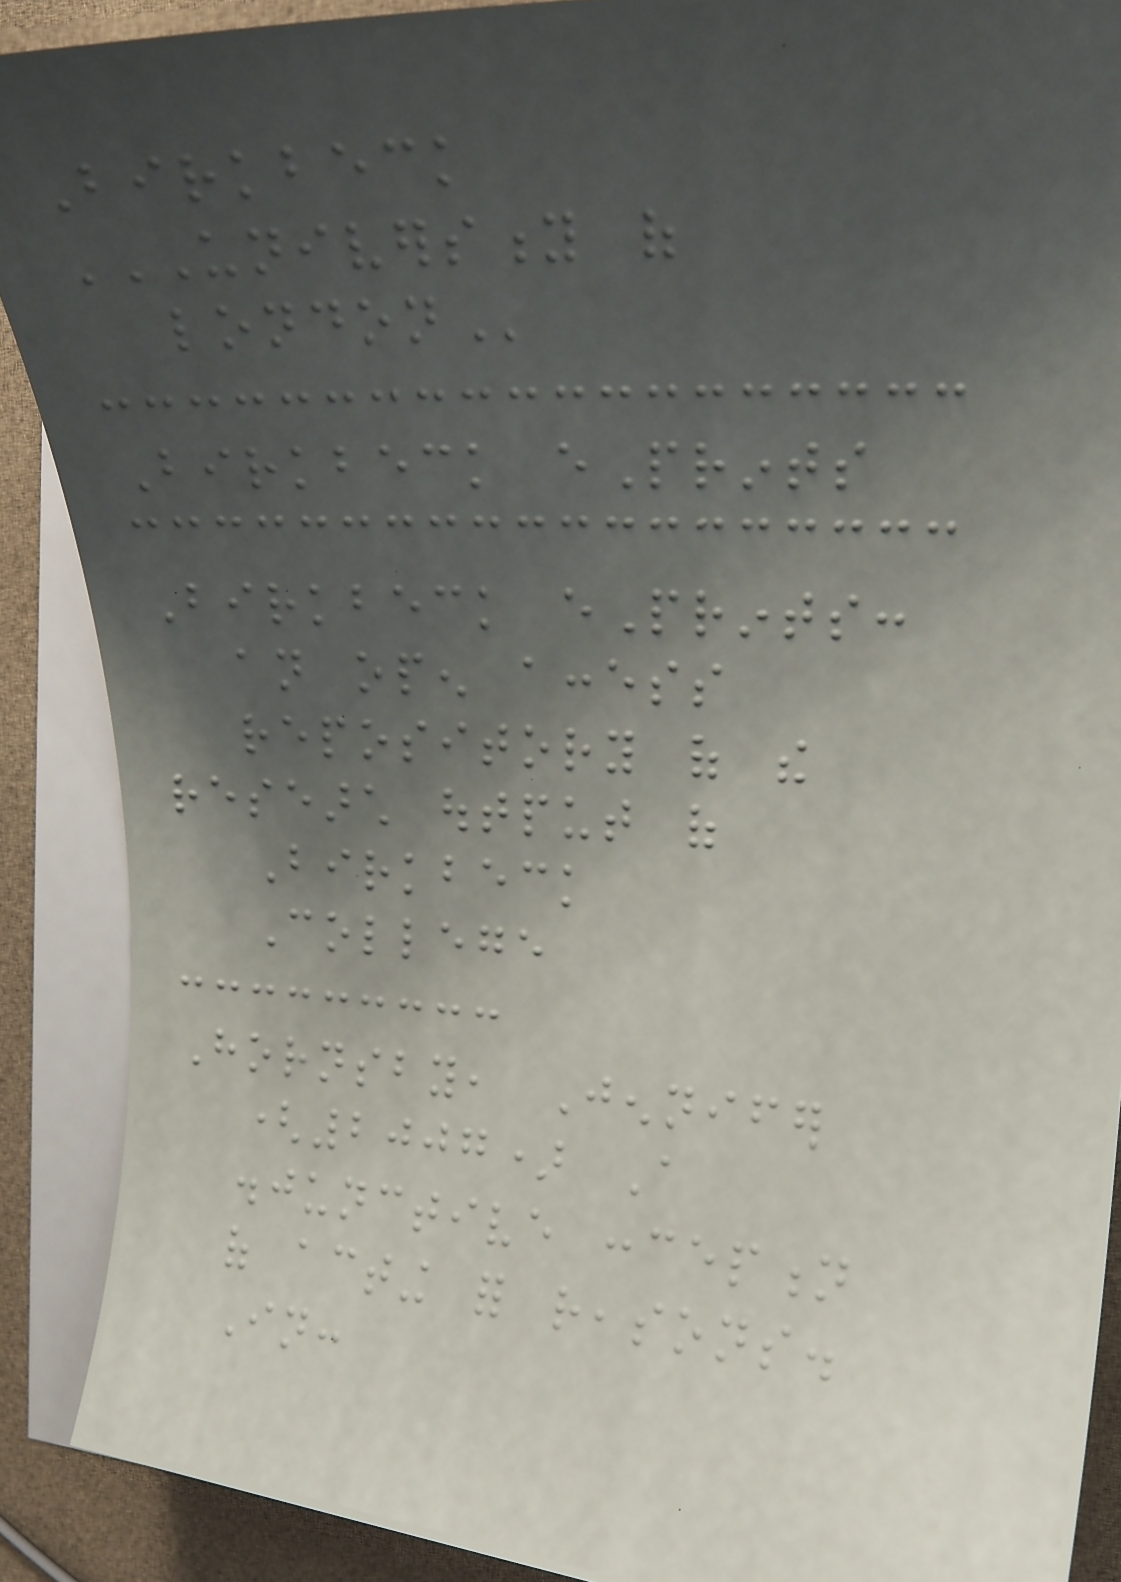Birkbeck
UNIVERSITY OF
LONDON
Birkbeck ePrints
Birkbeck ePrints:
an open access
repository of the
research output of
Birkbeck
College
Hornsby, Jennifer
(2007) A
disjunctive conception
of acting for reasons.
In:
